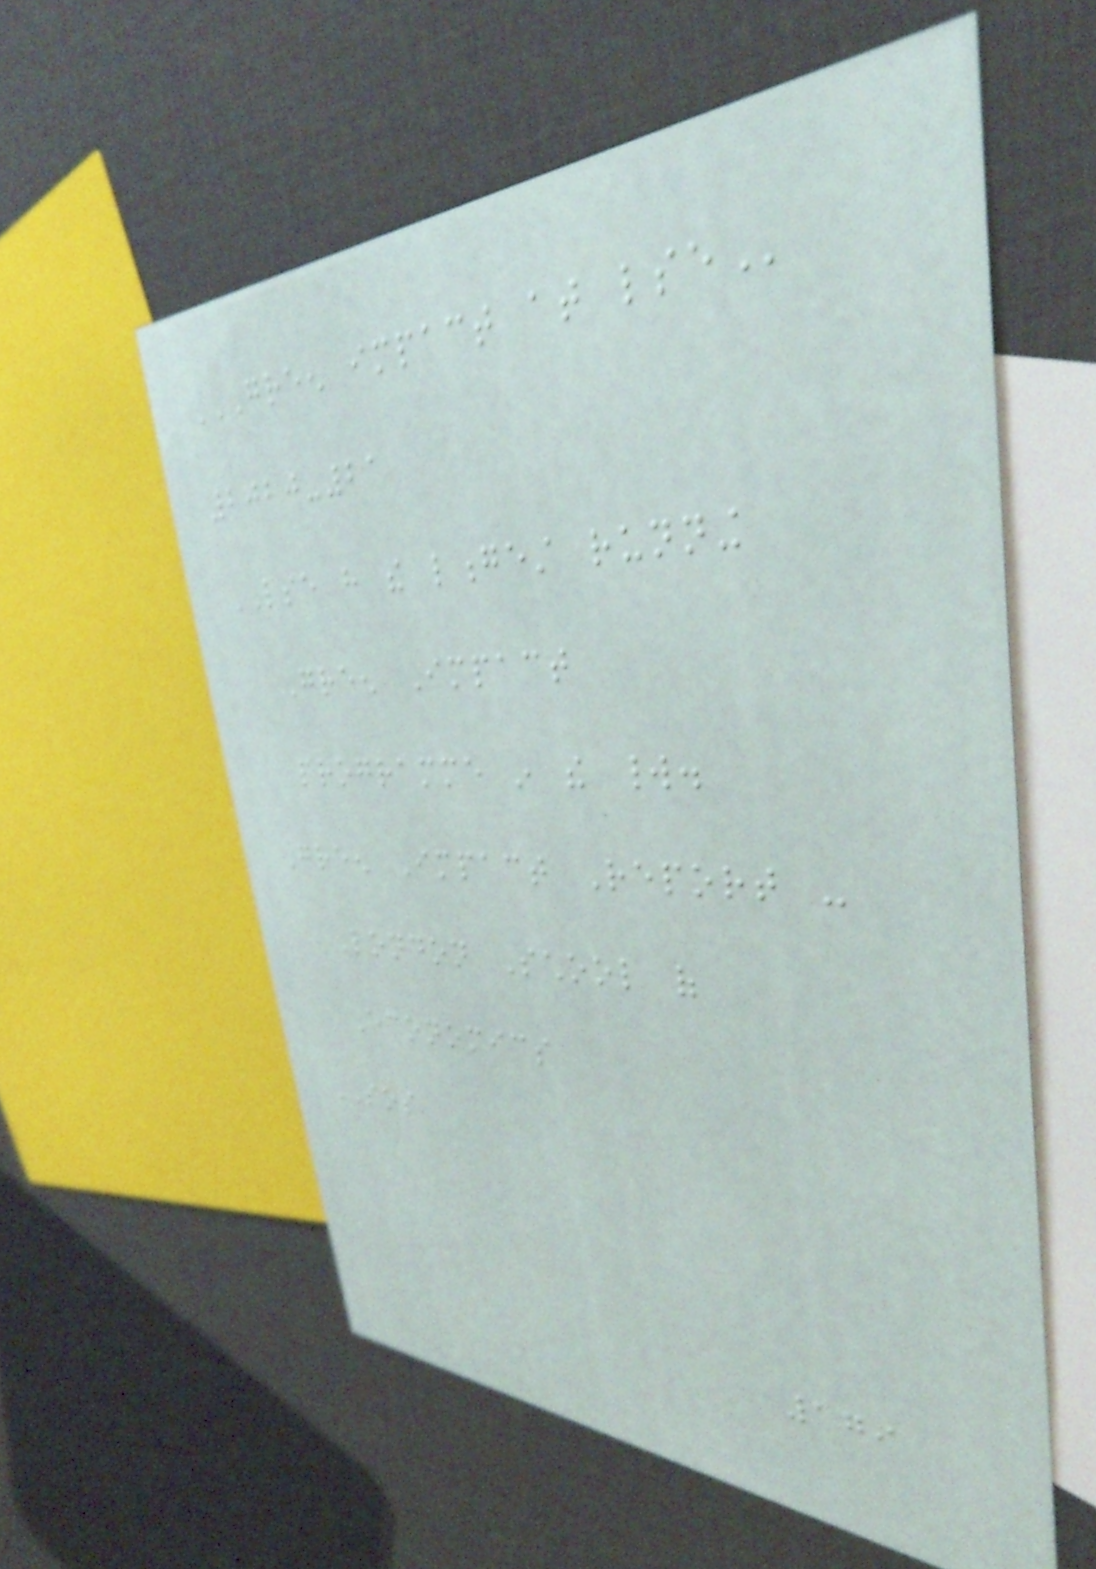GREEN IMPACT AT LSE
2020-21
LSE have the longest running
Green Impact
programme in the world.
Green Impact Report -
London School of
Economics
SOS
179
